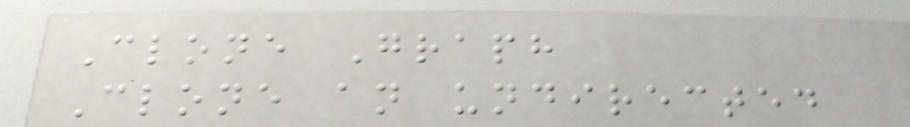Clone Graph
Clone an undirected
